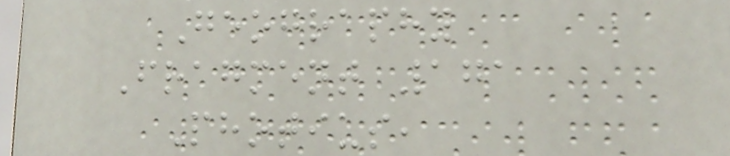Geography
Fragment 171
Photius,
